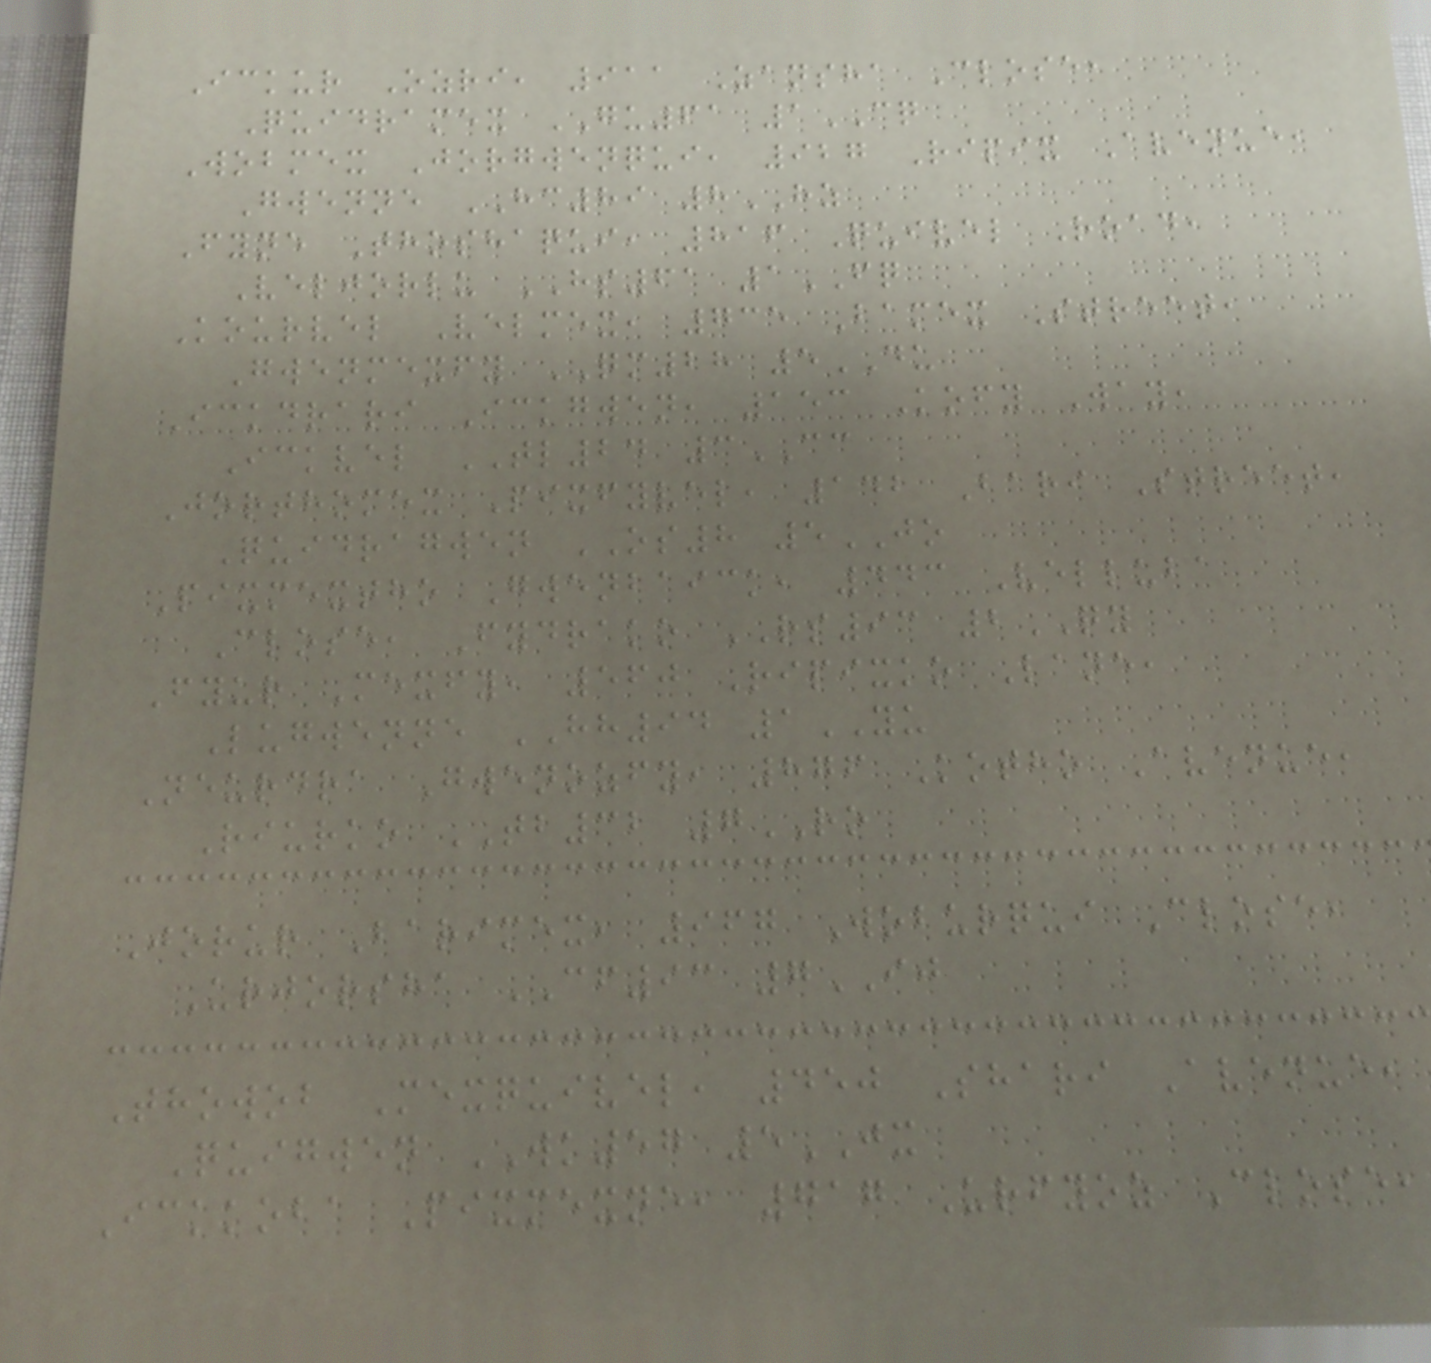Ickur Ozri, 911 Zansha Close,
Quidramex GU61 1CQ
Wobmex Jorgwenqui, 927 Ripix Avenue,
Gwenne HC89 8HZ
Fyne Thoshaqui, 816 Quivel Road,
Veljorlu HS61 1FQ
Kourvel Velmex, 735 Bamex Street,
Gwenmexfy QM28 5DU
Ickdrari Ickgwen, 153 Kofy Way,
Ickvel TL24 3CC
Jorthomex Pixfyvel, 142 Bari Street,
Quidragwen OS8 5JO
Pixmextho Gwenbaick, 443 Velluba
Close, Fydrako RS93 2QY
Fyur Mexfy, 560 Ripixko Lane,
Lugwenne HH94 1YU
Neurdra Gwenozfy, 876 Kotho Avenue,
Riurko TB32 7RO
Jorur Barimex, 967 Woburqui Close,
Urjorsha CF93 7IJ
Thowob Mexquivel, 450 Shari Avenue,
Quigwen WK57 5JX
Ickkoba Pixmexne, 717 Urfyoz Close,
